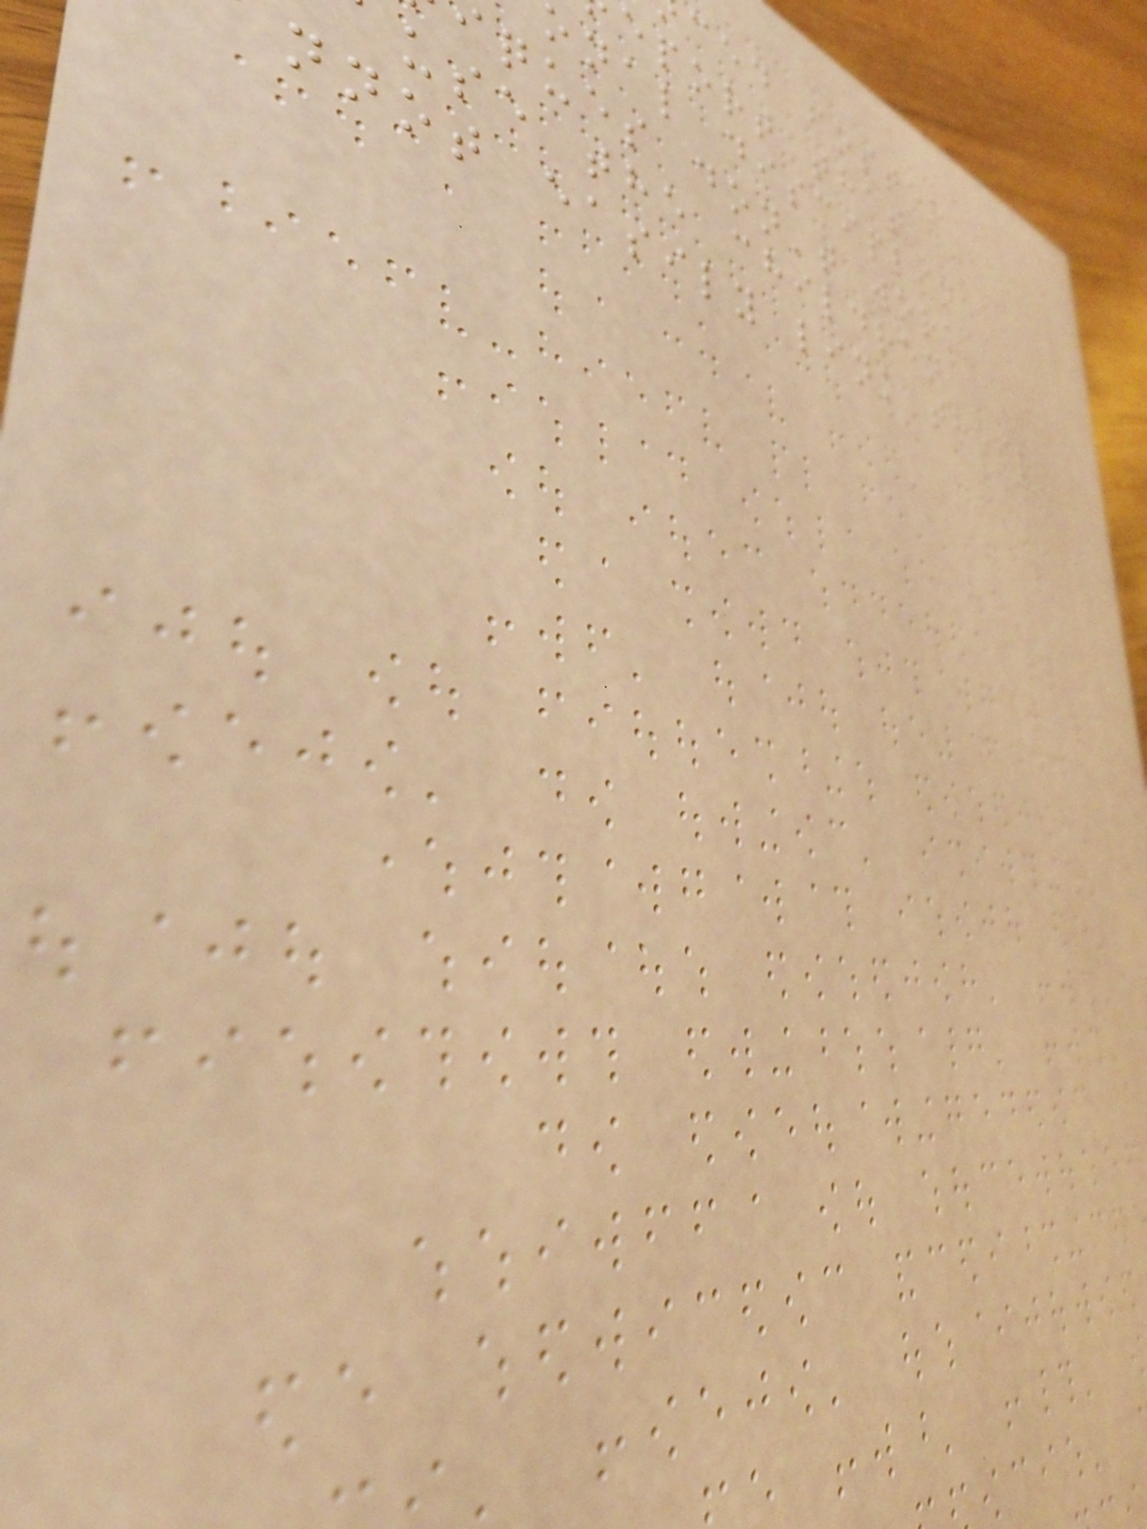ced foster
eport that
onal discipline
ques don't work
use the children
nnot easily link their
